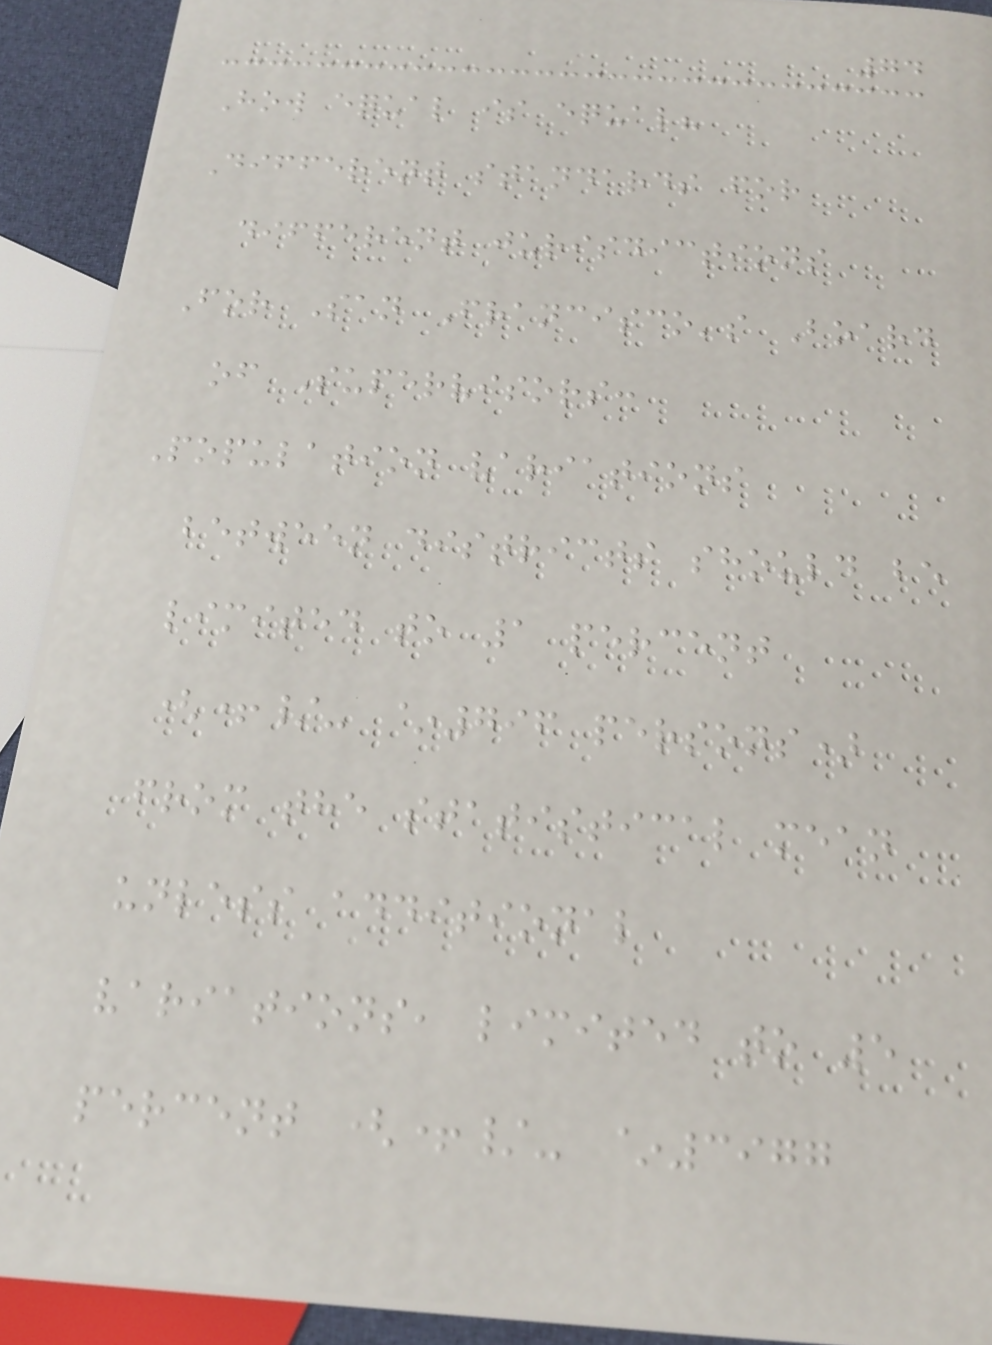74
How equal is equal?
Different standards for
different jurisdictions
For San Francisco's Board
of Supervisors:
Population variations
between districts should be
limited to 1 percent
(+/- ~796 persons)
from the statistical mean
unless additional
variations, limited to 5
percent (+/- ~3977
